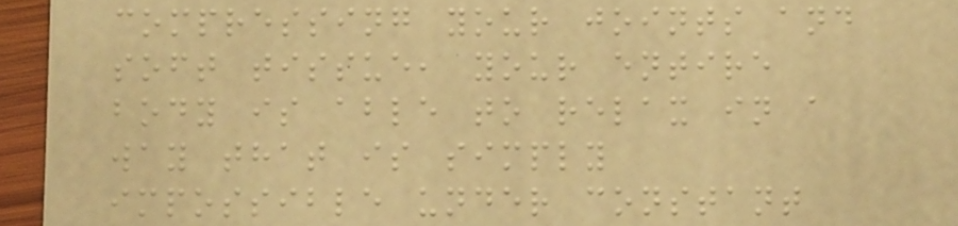compressing your joints and
soft tissue, your entire
body is able to relax in a
way that is simply
impossible under constant
